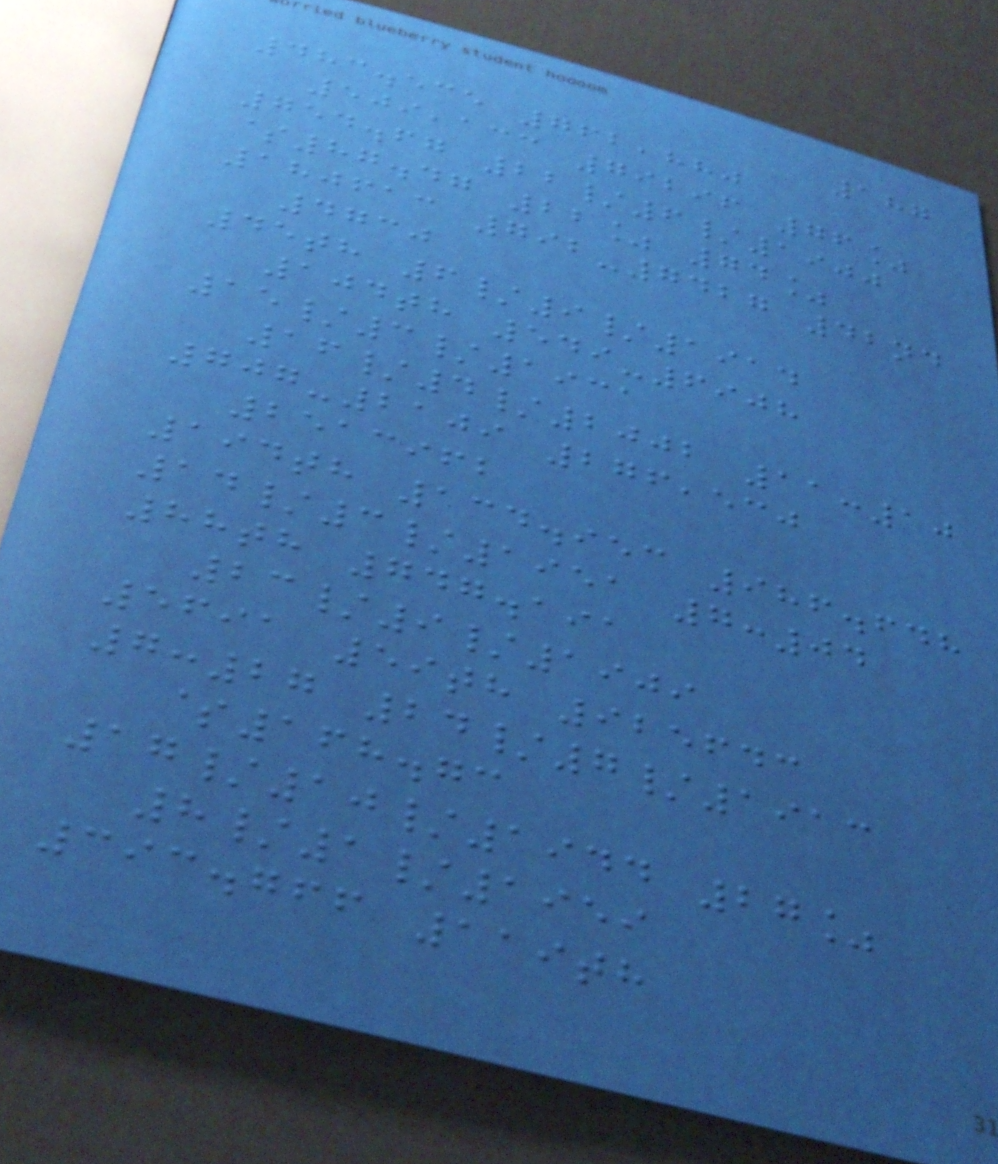187
483.535 762,880
509,133 79296 76%
754.67 22/6/1900
$87.47 22% 74%
180613 792-7427 42nd
4730
45th 6/9/1914
104th 549-6908
15/3/1931
16/4/2002 11:10
707-2109 276,530
2513962
194th 134.953 986.648
14/3/1951 7:04
88th 747.191
23/9/1909
5691 59th 925643
7:27 24/7/1913
$168.73
17/10/1944 27%
8/1/1959
393.766 119th
